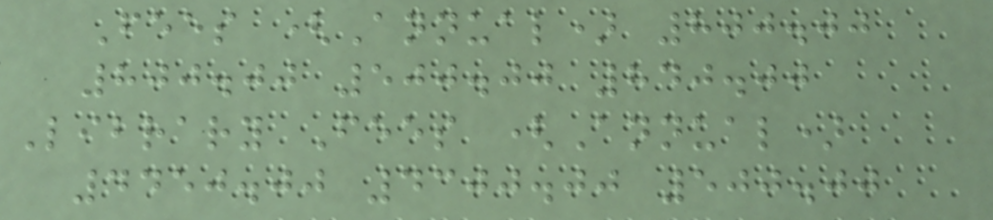Fees (Annual) 800.00
800.00 500.00 840.00
Library Fees (Annual)
4450.00 4300.00 500.00
